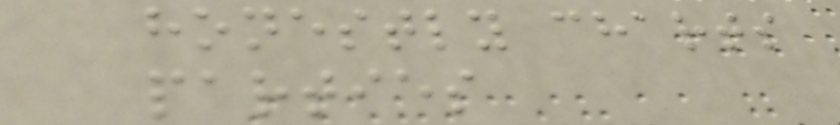honestly charts
parties
